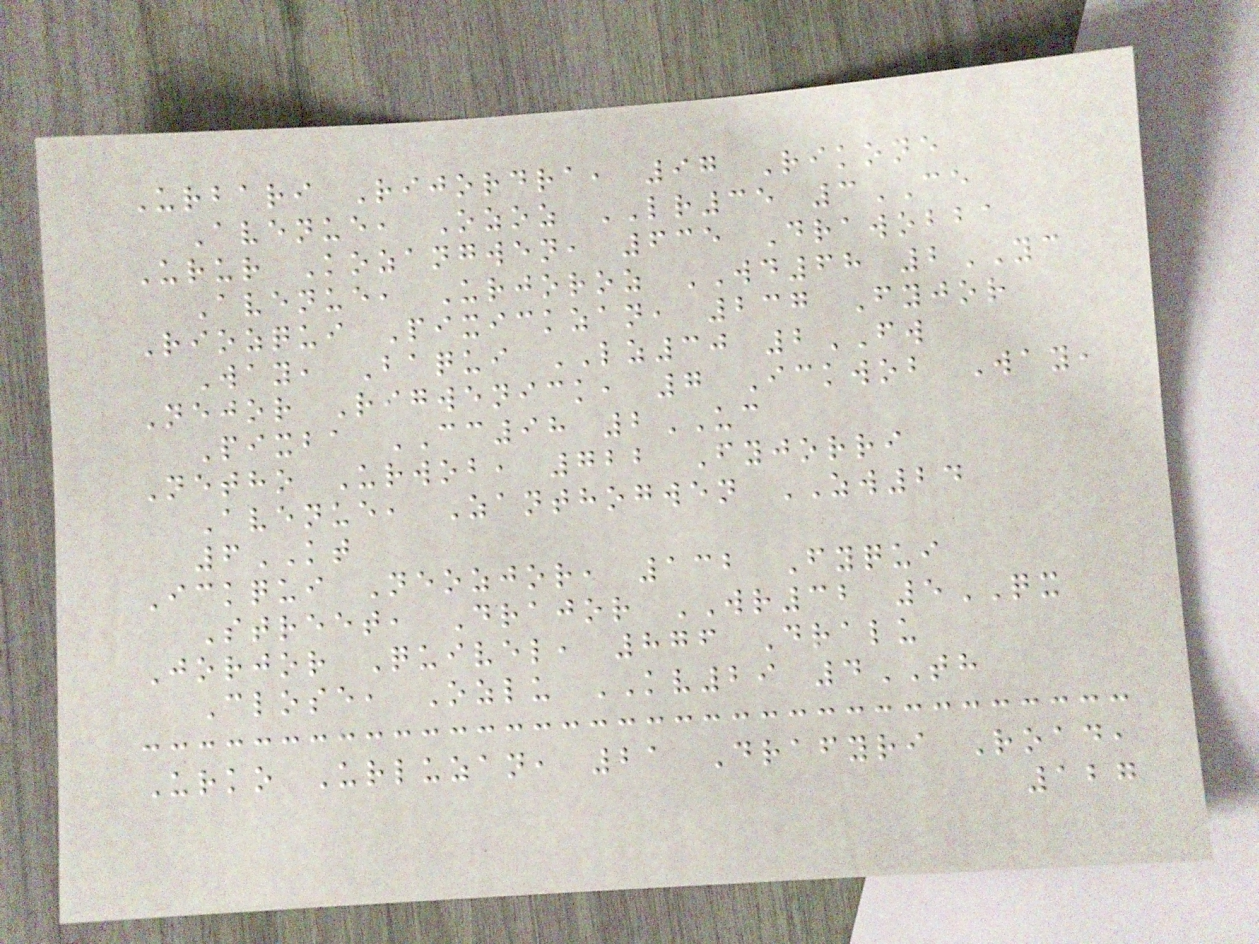Urbari Rijordra, 97 Rikone
Avenue, Ozoz LR35 3CE
Urur Kozangwen, 635 Drawobba
Avenue, Urjoroz WD68 2YC
Riozqui Pixickzan, 237 Fyjor
Way, Baqui LZ30 2FW
Nejor Rigwenick, 7 Ickwob Way,
Pixba CC98 2UC
Netho Urwob, 722 Fyjorri
Avenue, Zanthogwen ZW24
6KT
Ickqui Neozjor, 132 Fyqui
Street, Drajor WR32 5QX
Jorjor Quivel, 876 Dralu
Close, Ozlu KV29 4TH
Urko Urluzan, 21 Drafyri Road,
127
